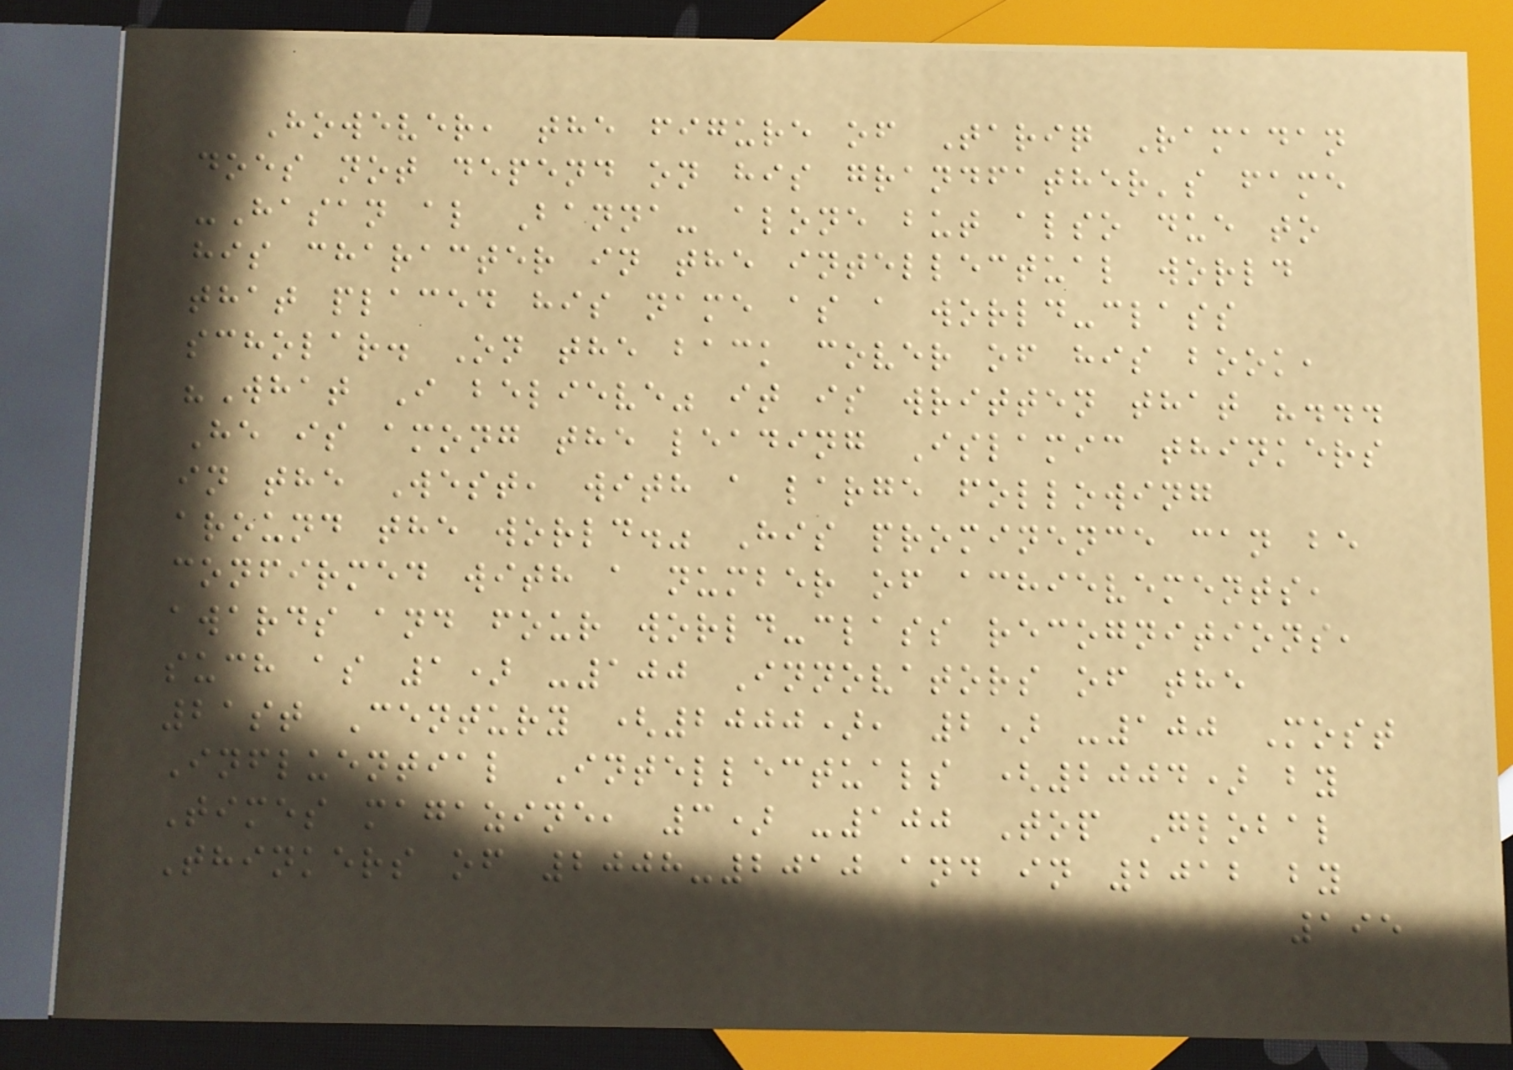However, the figure of Tariq Ramadan
does not depend on his grandfather's fame
-Hasan al Banna- alone but also due to
his character in the intellectual world
that placed his name as a world-class
scholar. On the back cover of his book,
"What I believe" it is written that "...
He is among the leading Islamic thinkers
in the West, with a large following
around the world." His prominence can be
confirmed with a number of achievements,
awards and four world-class recognitions,
such as 1) -100 Innovators of the
21st Century (2000), 2) -100 Most
Influential Intellectuals (2004) by
Times magazine, 3) -100 Top Global
Thinkers of 2008-2010 and in 2012 by
195
